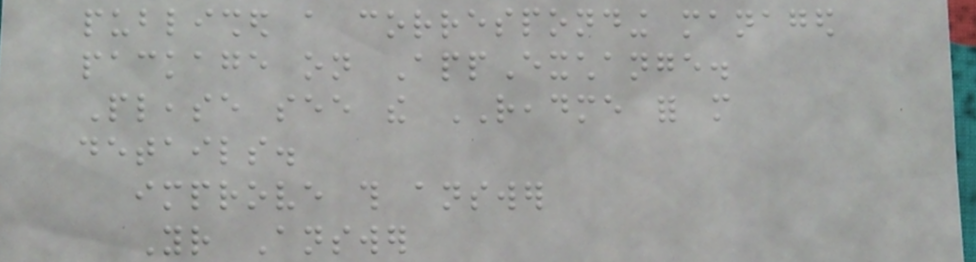published a corresponding managed
package on AppExchange.
Please see the README for more
details.
improve this answer
Your Answer
